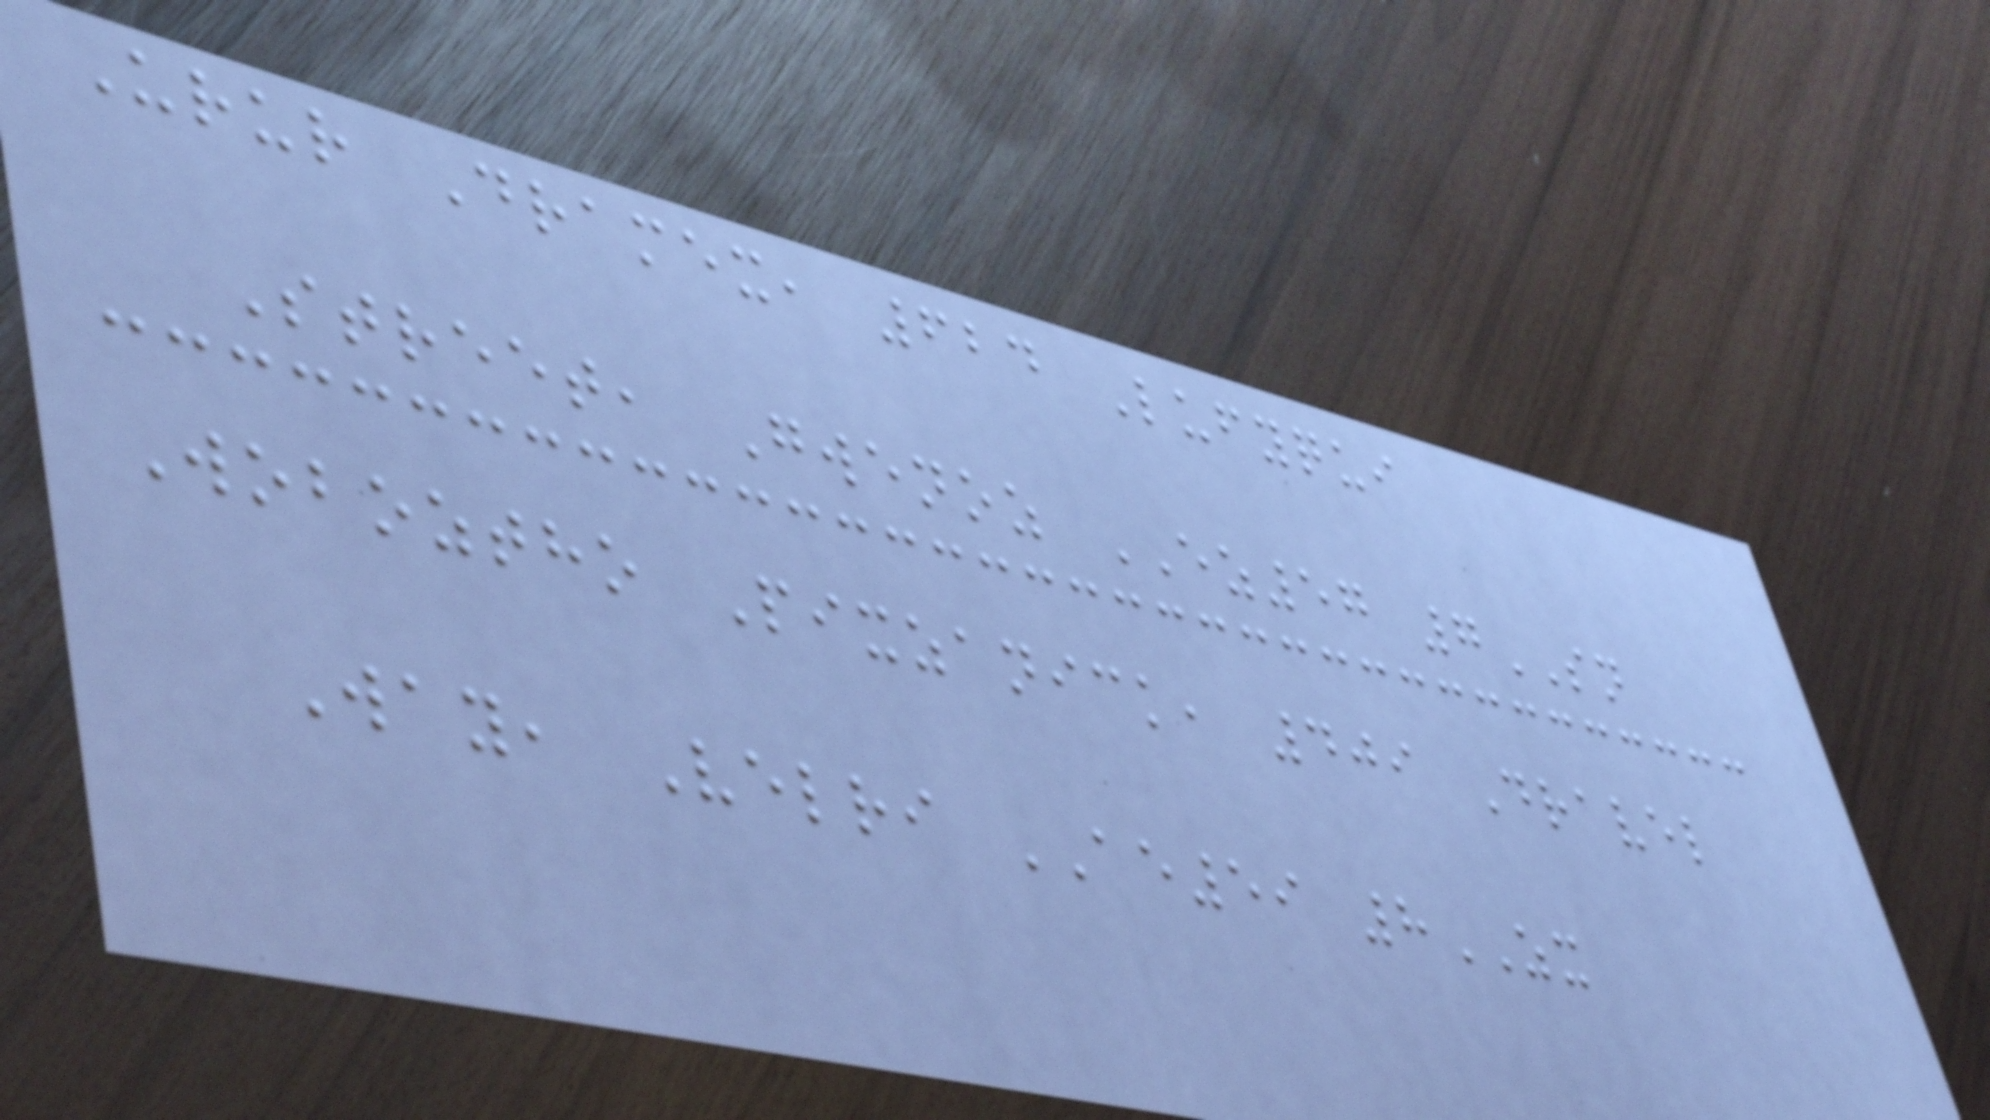Urur Dramex, 624 Lufyqui
Street, Gwenoz EZ57 7SN
Woboztho Pixzanick, 409 Dravel
Way, Velri AE59 8ZX
